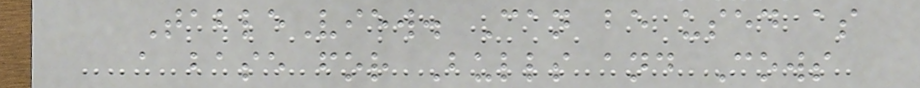TableView. Can be used as
a base for Bulls and Cows
